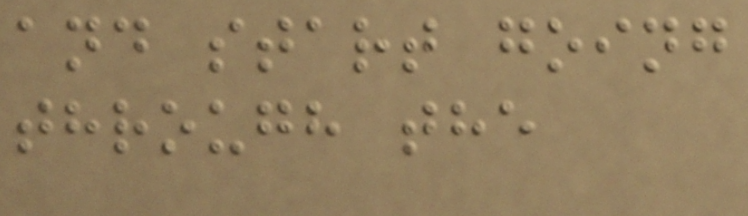and start going
through the
